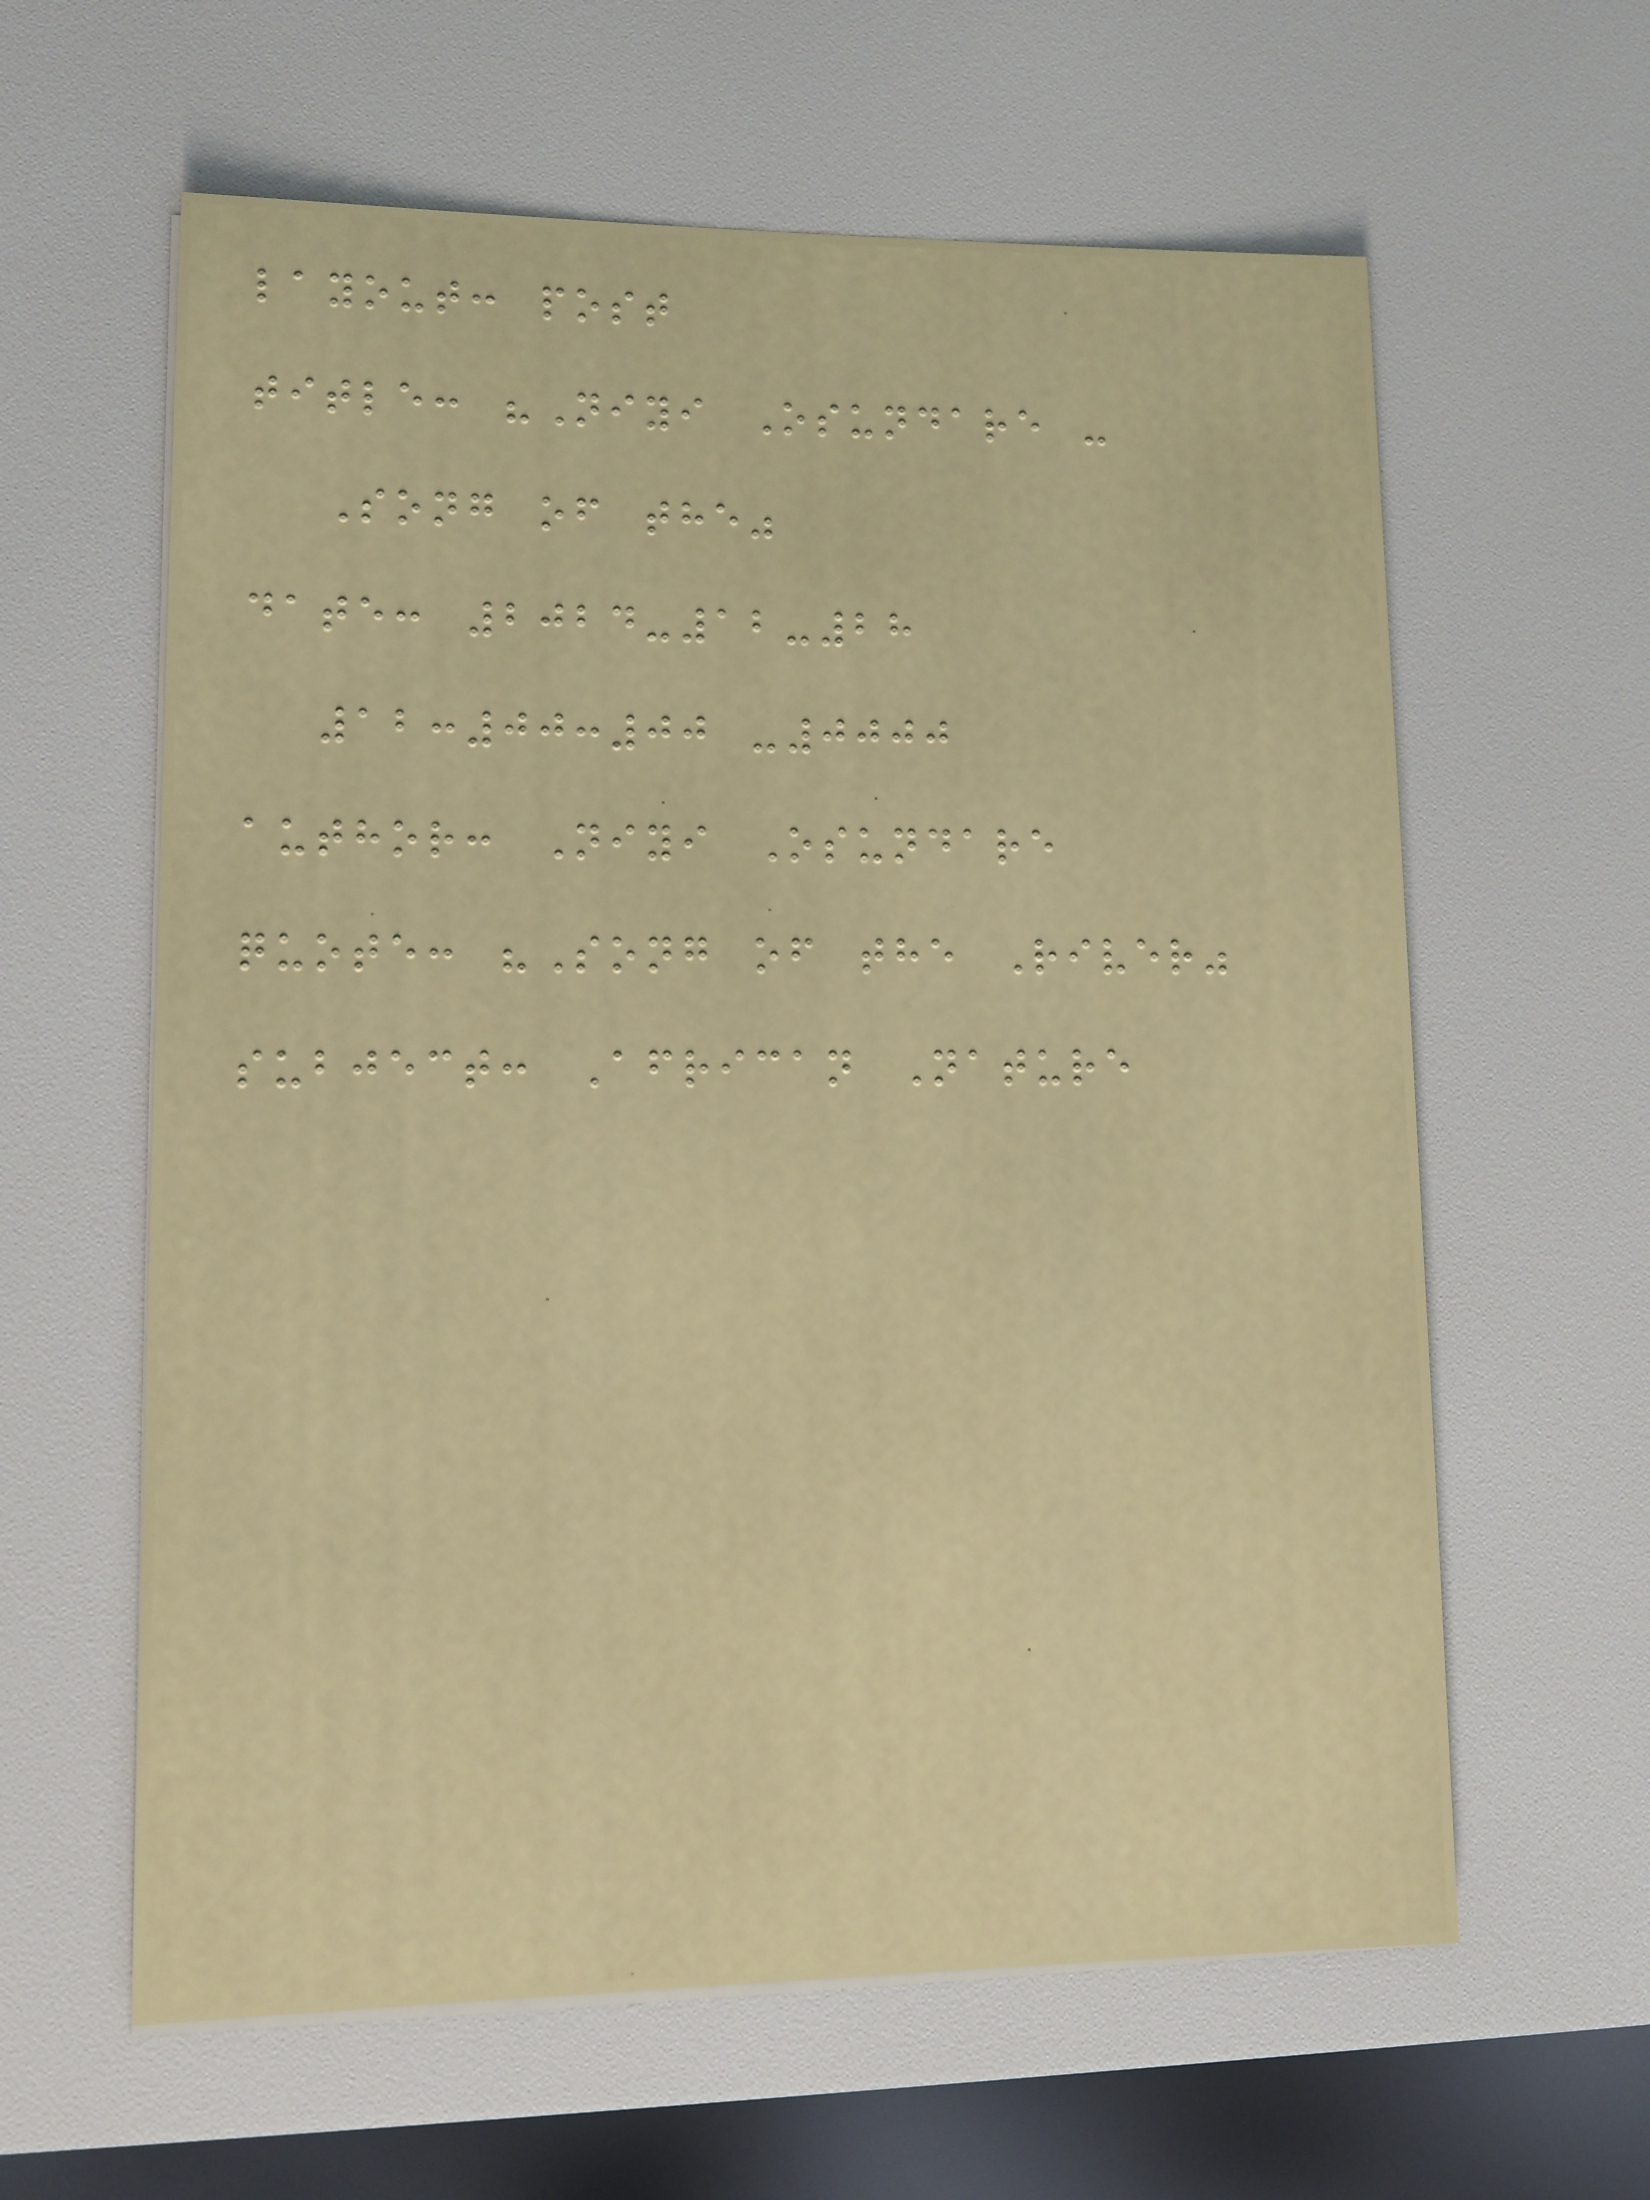layout: post
title: "Niyi Osundare -
Song of the"
date: 2024-12-28
12:00:00 -0000
author: Niyi Osundare
quote: "Song of the River"
subject: African Nature
